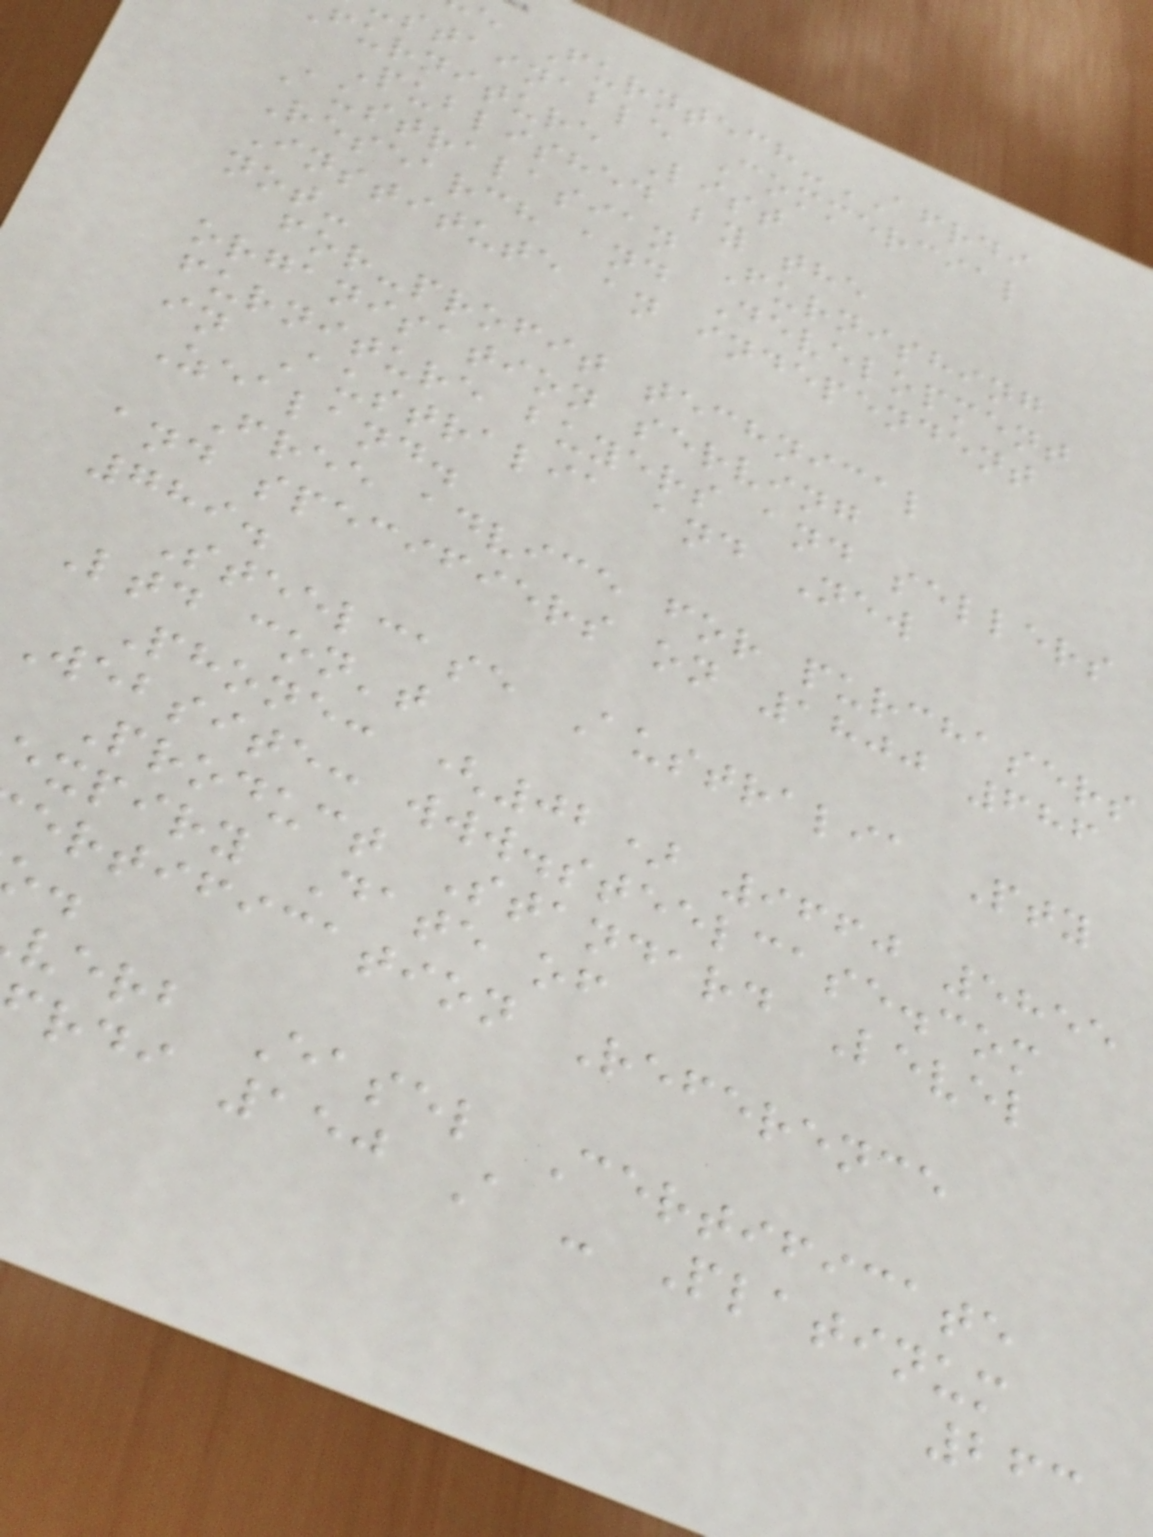e Furntech-AFRDI
stainable Commercial
furniture List
Published by the
Australasian Furnishing
Research and Development
Institute an independent
not-
for-profit technical
organisation serving
furniture buyers and sellers
in Australia and New
Zealand.
Free advice for purchasers
and specifiers on 1800 686
789.
Steelcase Australia Pty
Ltd con't
Phone: (02) 9660 5855
Website: www.steelcase.com
Product Standard Level
expiry Date of
ertification Reference
verb Easel Certificate
rdi 150 A - Platinum
263
